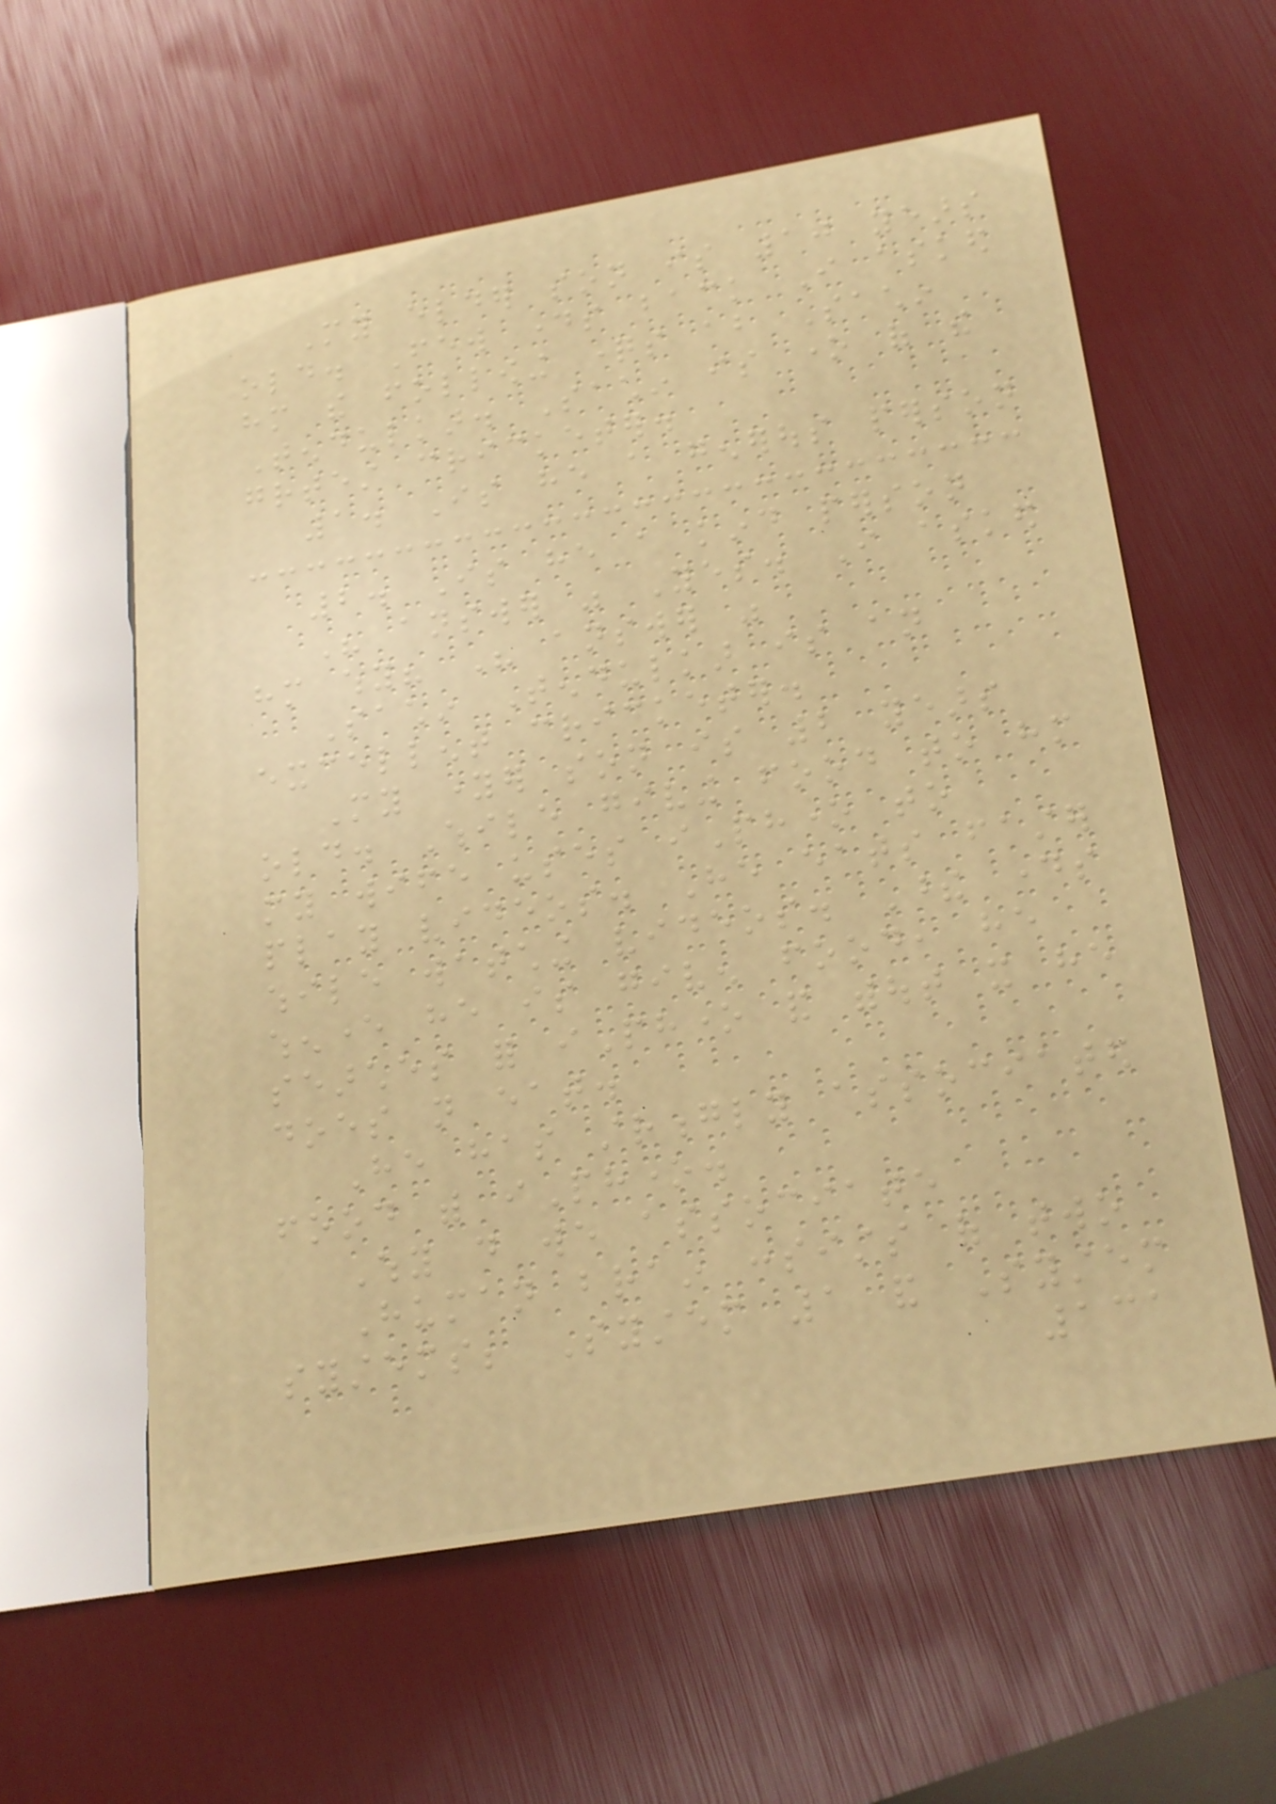My elder son is 10 years
old. Few days back I asked
him the following questions about Sachin
Tendulkar. Sachin is one of the
greatest cricketer.
1. Is he a generous person
2. Is he a kind person
His answer was Yes. I asked
him why? His answer was
Sachin Tendulkar is an
excellent cricketer.
My younger son is 2 years
old. While giving food to him
my wife uses iPhone to
play videos. He eats faster
while watching videos. These days
whenever he is given food, he
searches for iPhone and without it he
does not eat.
He has strongly associated
food with iPhone.
Why do we associate
Human brain consists of two
systems; System 1 and System
131
